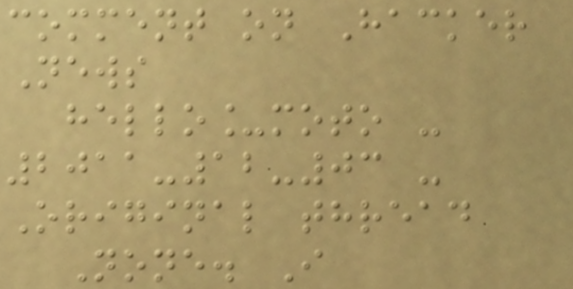comment on Hacker
News
hello_moto -
2011-12-03 -
Original thread
None. I
